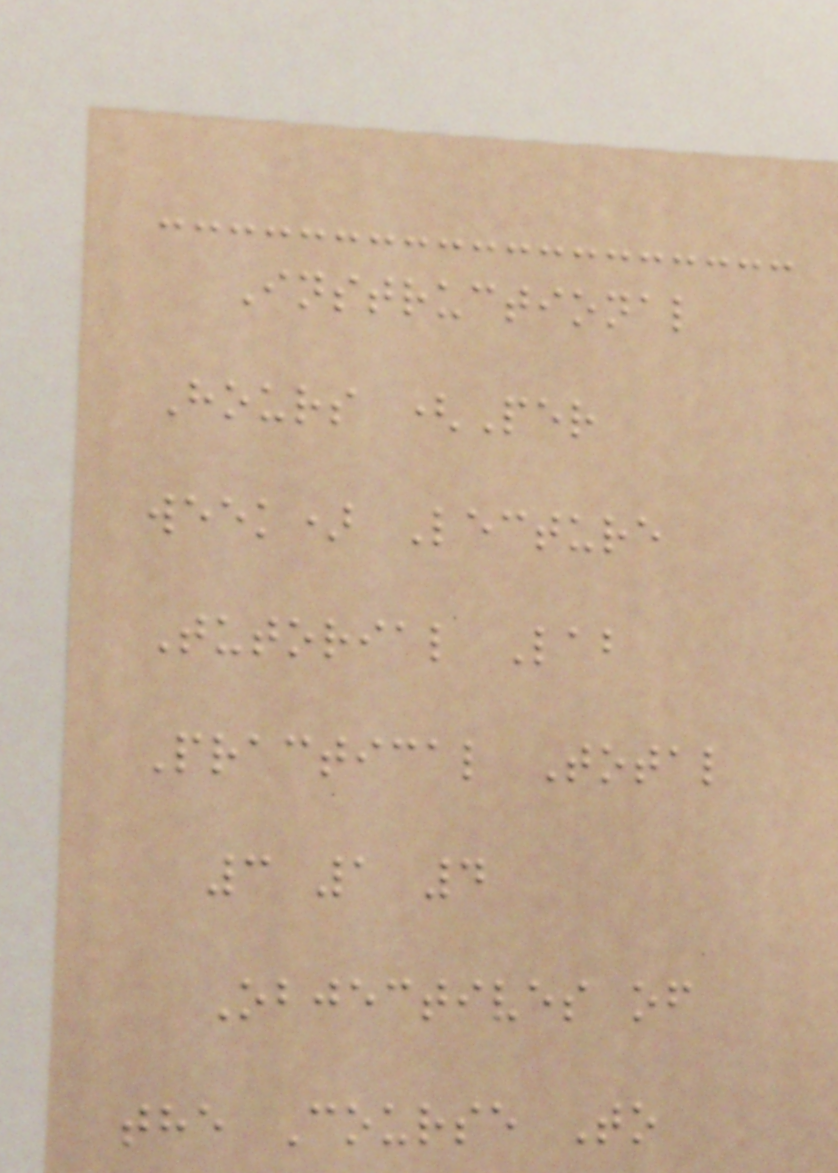Instructional
Hours (Per
week) Lecture
Tutorial Lab
Practical Total
3 1 4
Objectives of
the Course To
